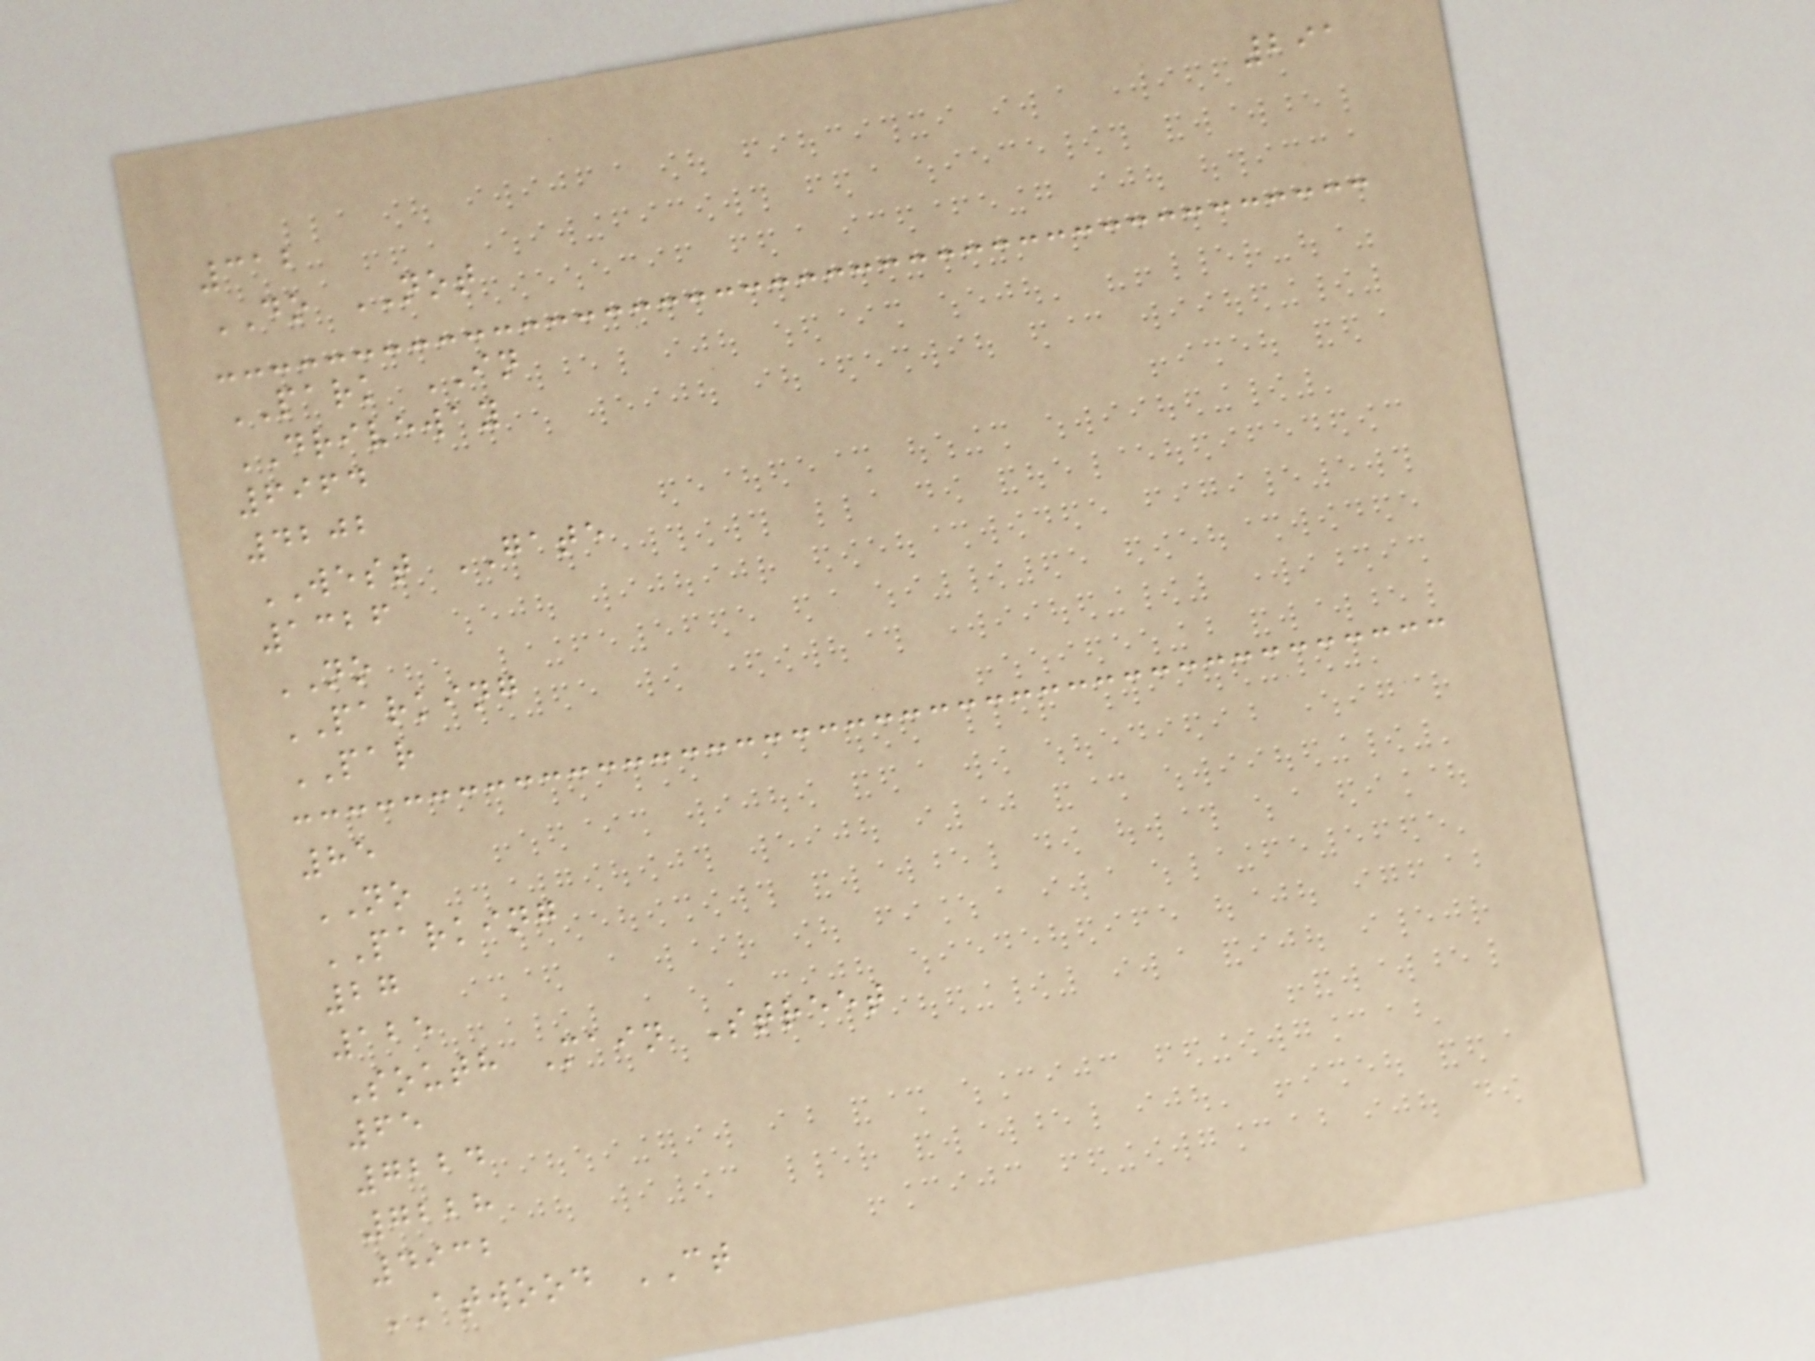291
312
DO NOT
PARK IN
DRIVEWAY
6964
4202
WEST GATE
1326
NO
PARKING
PAR
85
NO
PARKING
27
125
South Main Street
65
7224
7228
4932
ATWOOD CT
